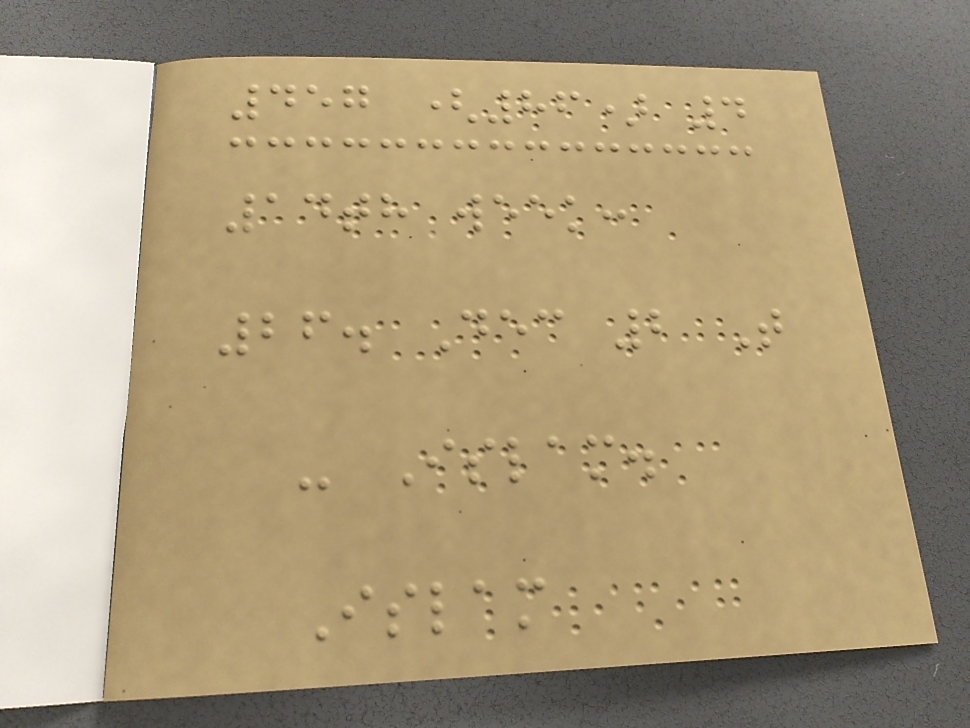457 (86) 4
14th week:
26. Dec 2 T
- Islam.
Islam
